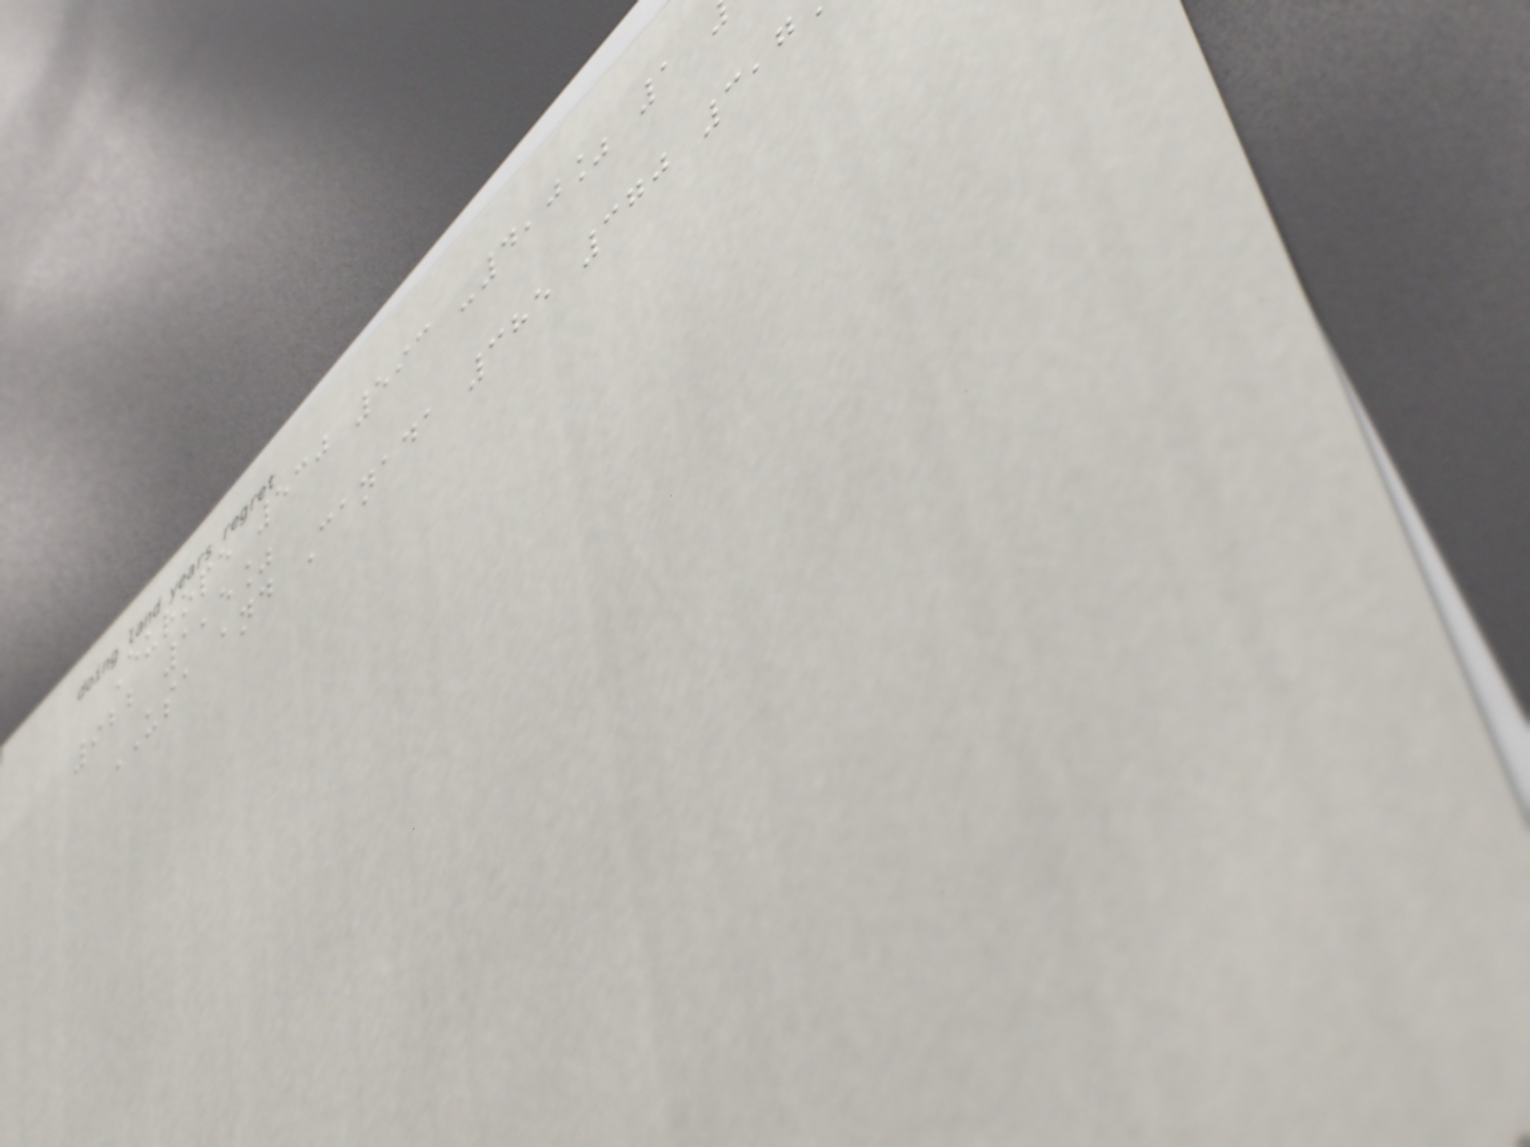Europe 530 593 -4,0% 1
922 1,5%
USA and Canada 385 370 3,7
